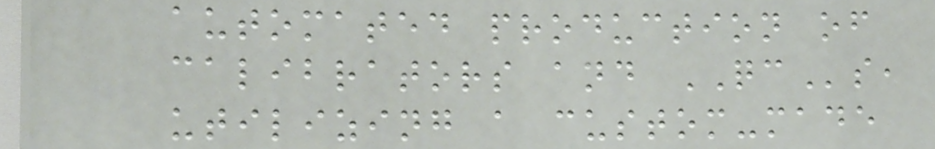automated production of
calibrators and QCs,
utilizing a custom-made
